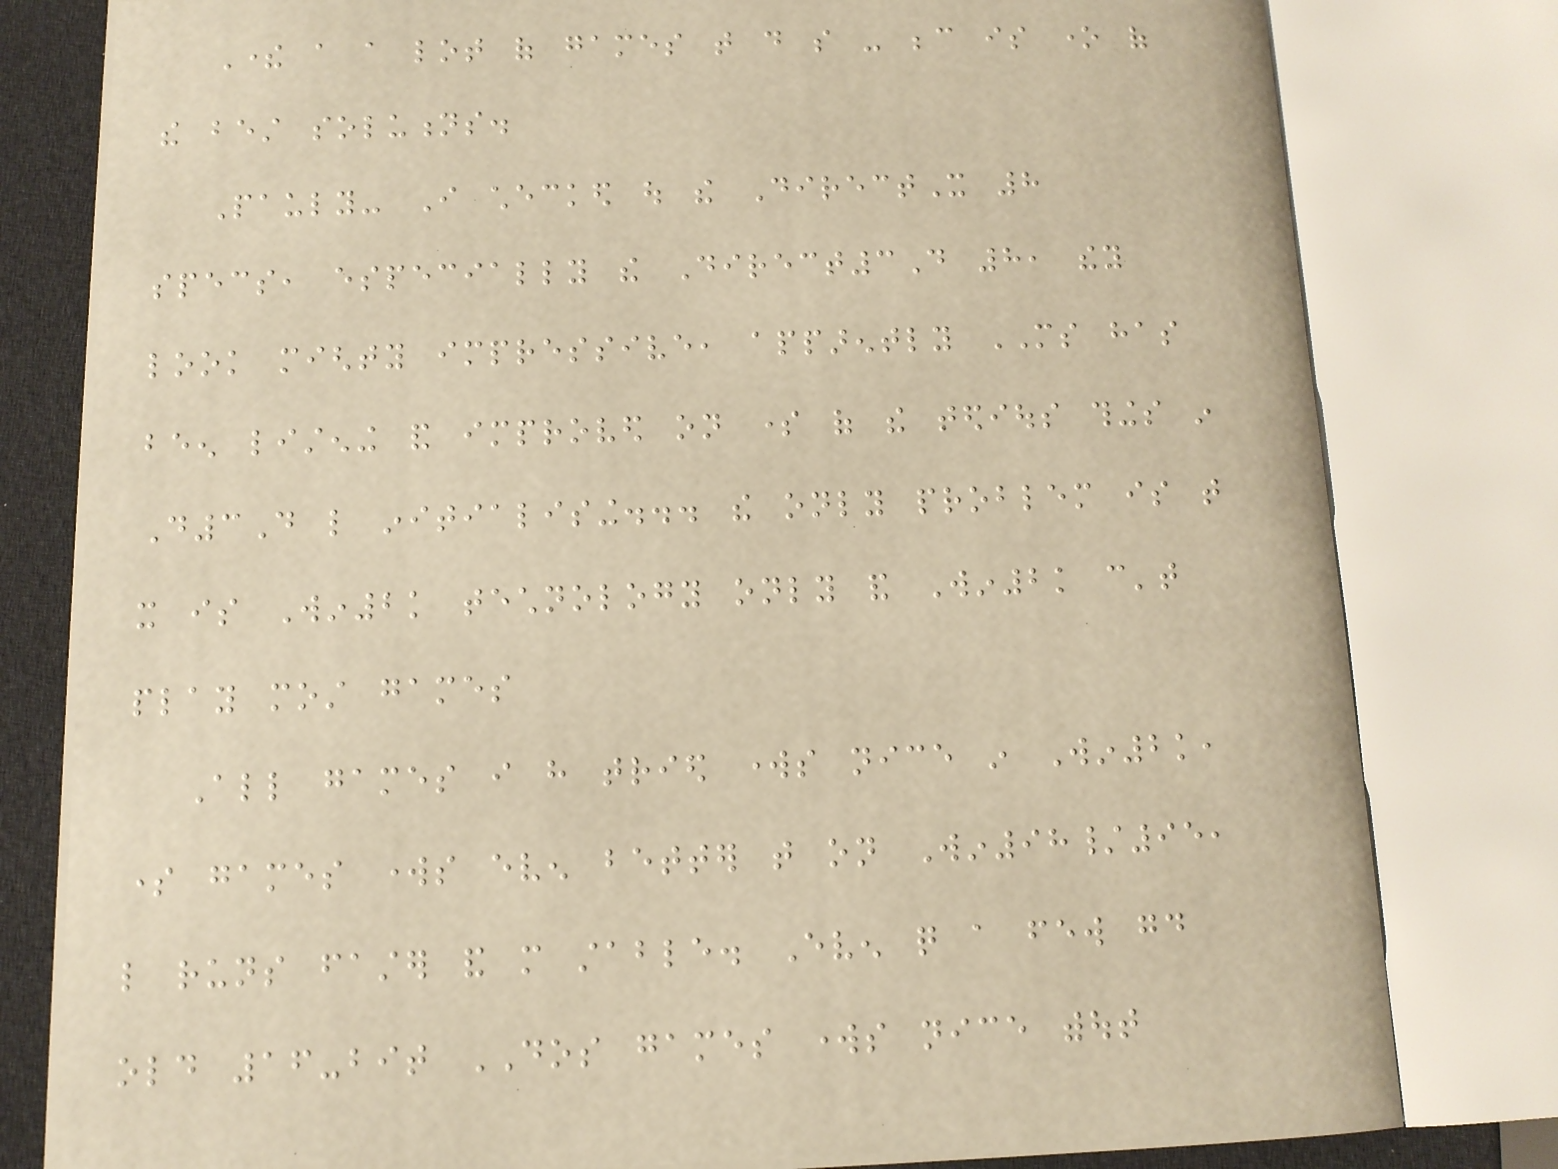There a a lot of games that do so - because is one of
the best solutions.
Pauly- I checked out the DirectX 8
specs, especially the Direct3D 8, they
look mighty impressive, apparently MS has
been listening and improved on some of the tedious things in
D3D like initialising... the only problem is that
it is Win2k technology only and Win2k can't
play most games
All games i have tried works nice in Win2k,
some games works even better that on Win98/95,
like runs faster and more stable. Even quite a few good
old 16-bit DOS games works nice without
